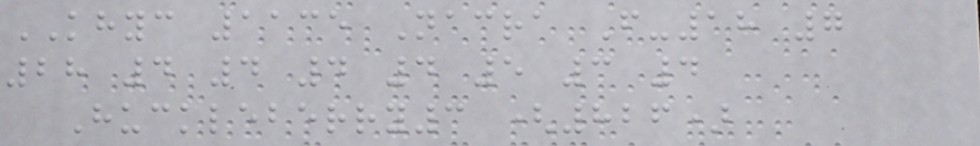KHYC 1135 Nacra F-18 7
28 4 4 4 4 5 3 4
Huckleberry3 (826)
